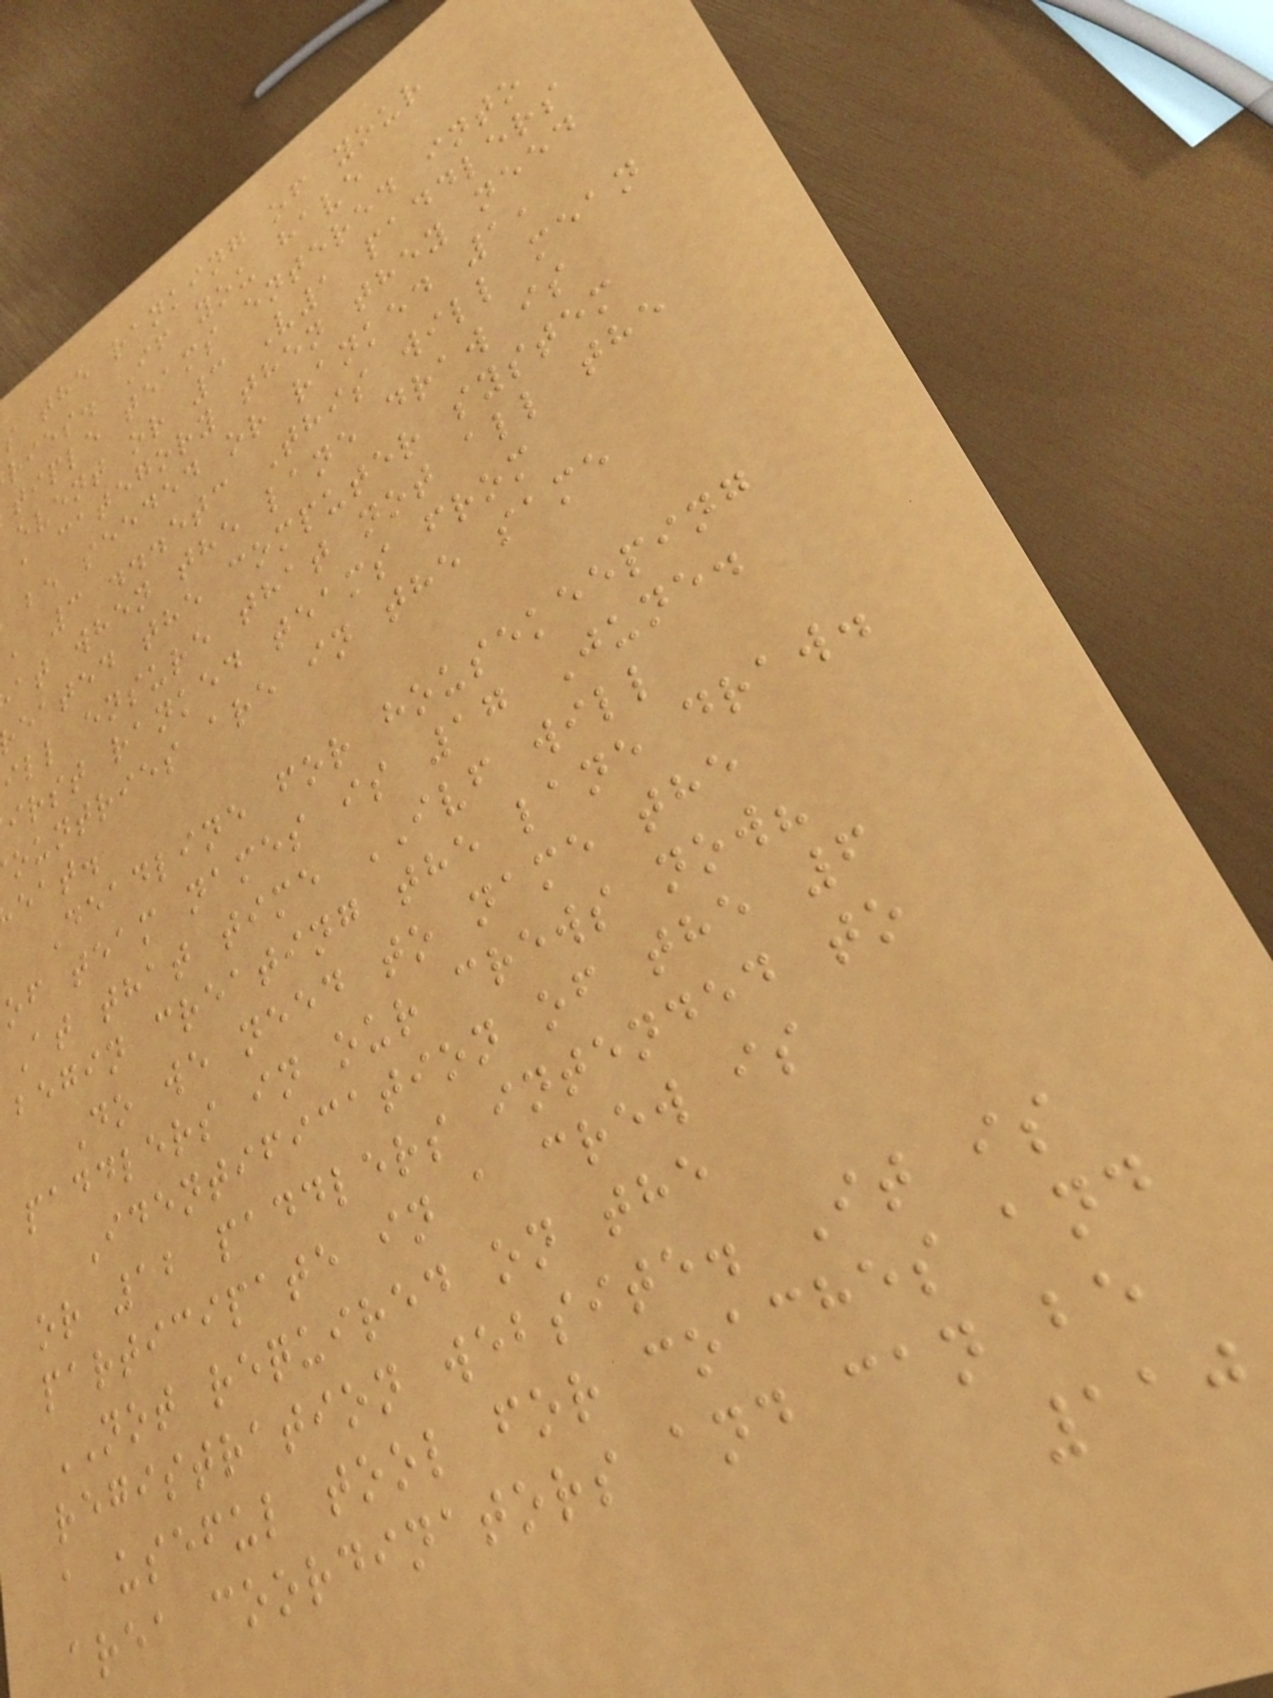s the ranking of your
ries. If you have
tiple teams entered into
event or 3 V1 paddlers
a category then they need
be seeded or ranked 1,
, 3 ...etc This will mean
at when the lane draw is
eated the computer system
ill ensure that not all the
irst ranked teams from
ountries are in the same
eat.
Deadline for housekeeping
of team names is 17 June.
At that time IVF will
begin creating the lane draw.
Do we need to name the
paddlers in our crews now?
Identification of the 6
or 12 paddlers intended to
participate in a crew is
NOT required on the
registration website. It is
a useful tool for coaches and
area coordinators and can be
110
